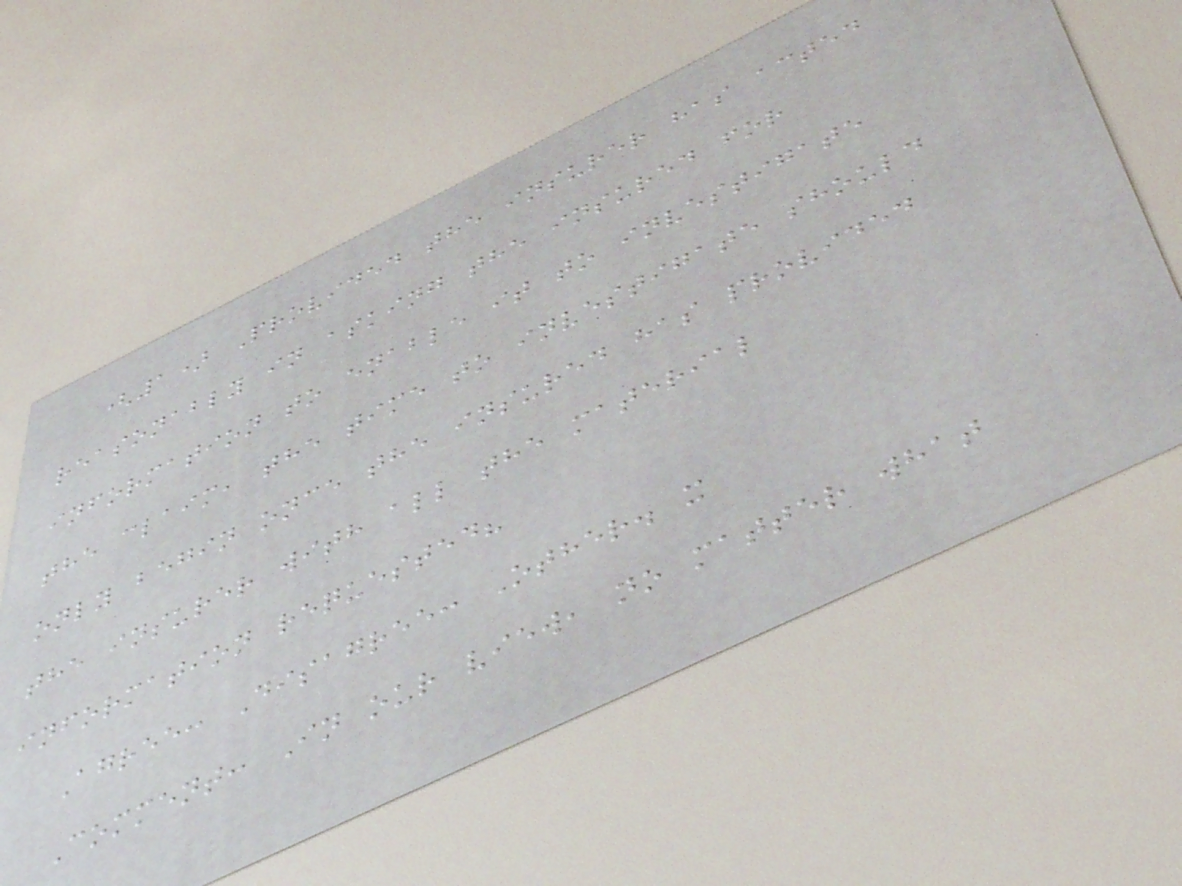(1) Provided the insurer has acted
reasonably in asking the insured for
information to enable it to investigate
the claim, the time to investigate should
only begin once the insured has provided
the insurer with all the material
information requested?
Agree: Disagree: Other. x
Comment: In our view, no matter what
